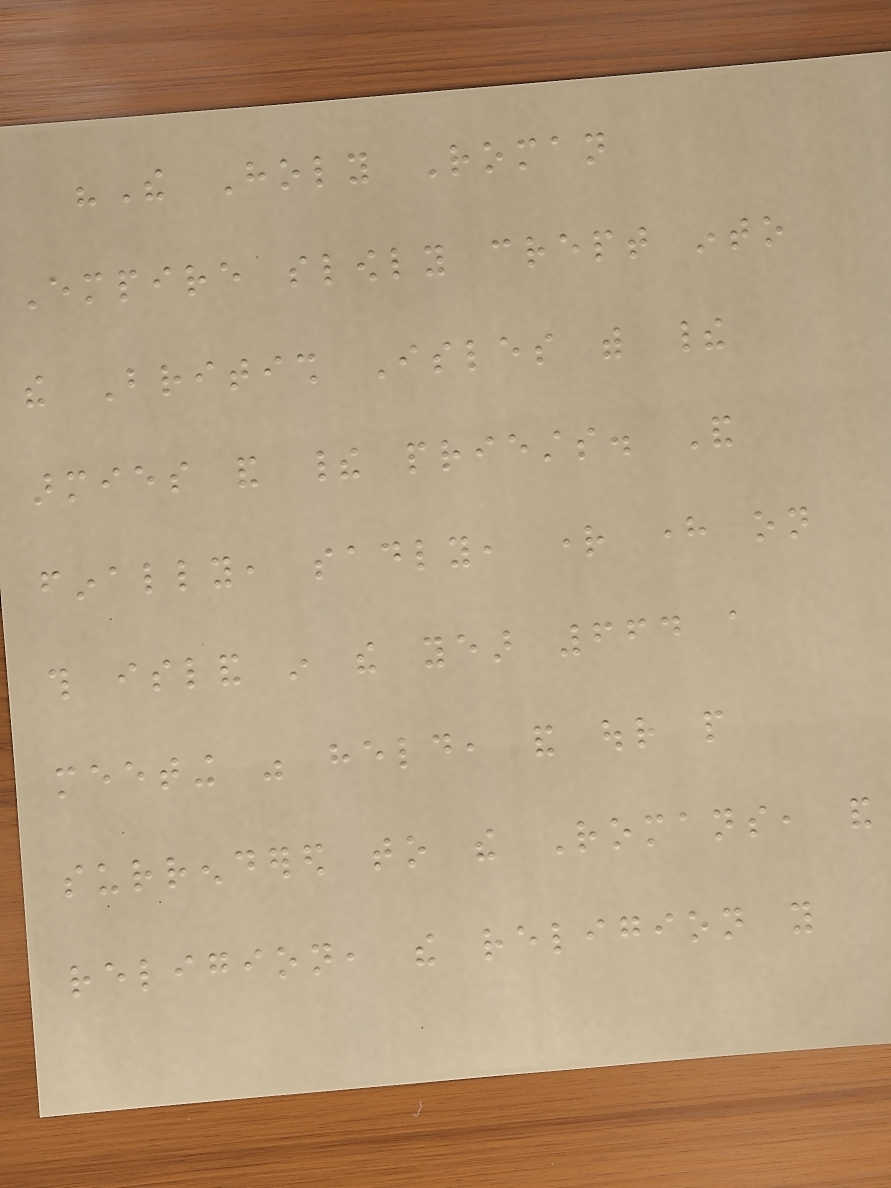"The Holy Roman
Empire slowly crept into
the British Isles with their
armies and their priests. And
finally, sadly, right here on
this island in the year 664 a
meeting was held, and our people
surrendered to the Romans, and
religion, the religion you
